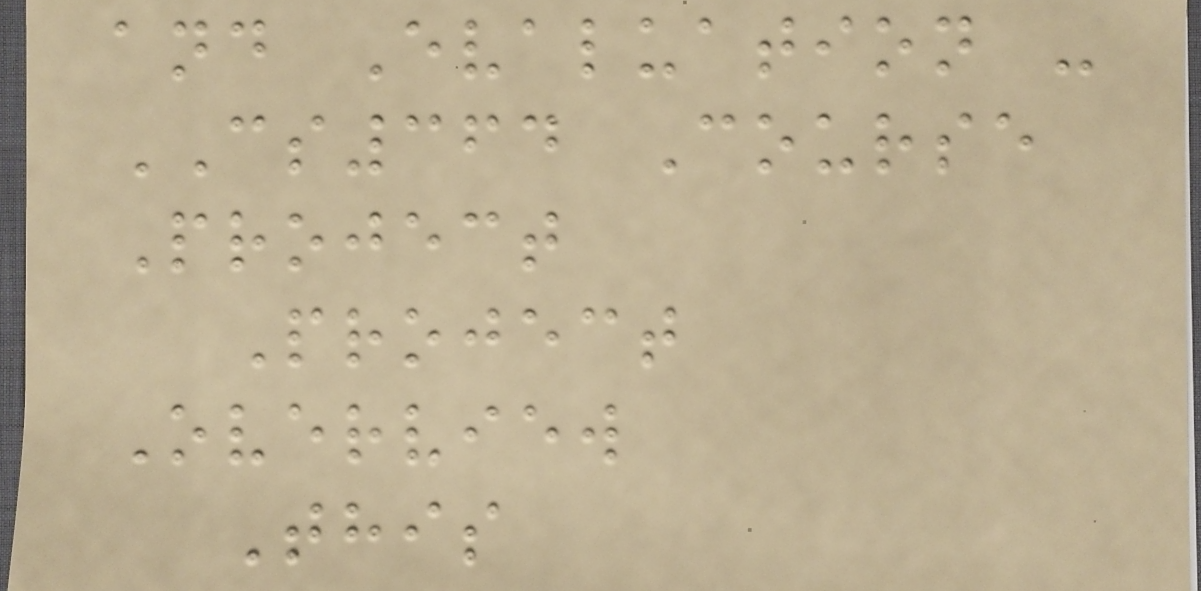and Evaluation -
CS364 Course
Project
Project
Overview
This
